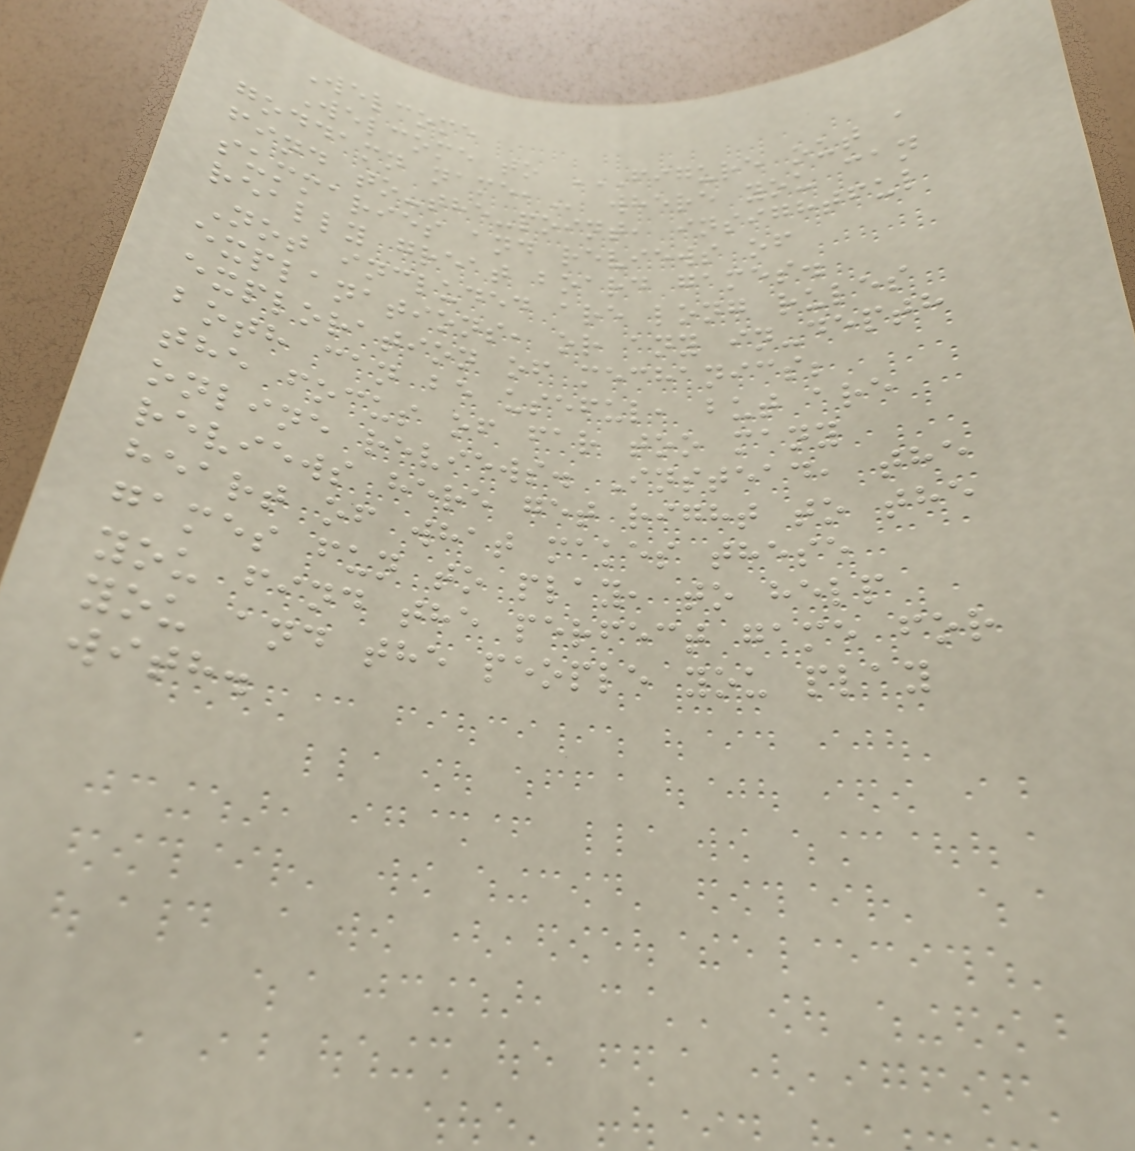Welcome
Welcome to FIGURE OUT A
GODDAMN NAME, where you can
find to-the-point, insightful
summaries and reviews of
really great board games.
Not included are long rules
explanations, or any in-depth
exploration of mechanics;
both can be useful, but are
the focus of far too many
online reviews. Instead, the
reviews here get right to the
heart of what makes these
games fun to play, to help
you find the perfect game for
you and the people you play
with.
